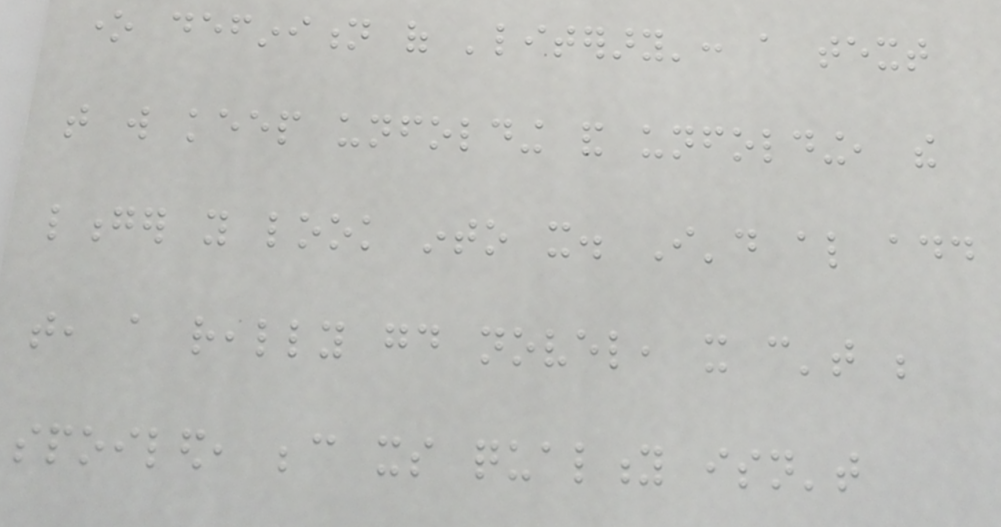one definition of 'literary': a text
that will keep unfolding and unfolding, the
longer you look into it. I'd also add
that, a really good novel, it can't be
spoiled, because its quality isn't
